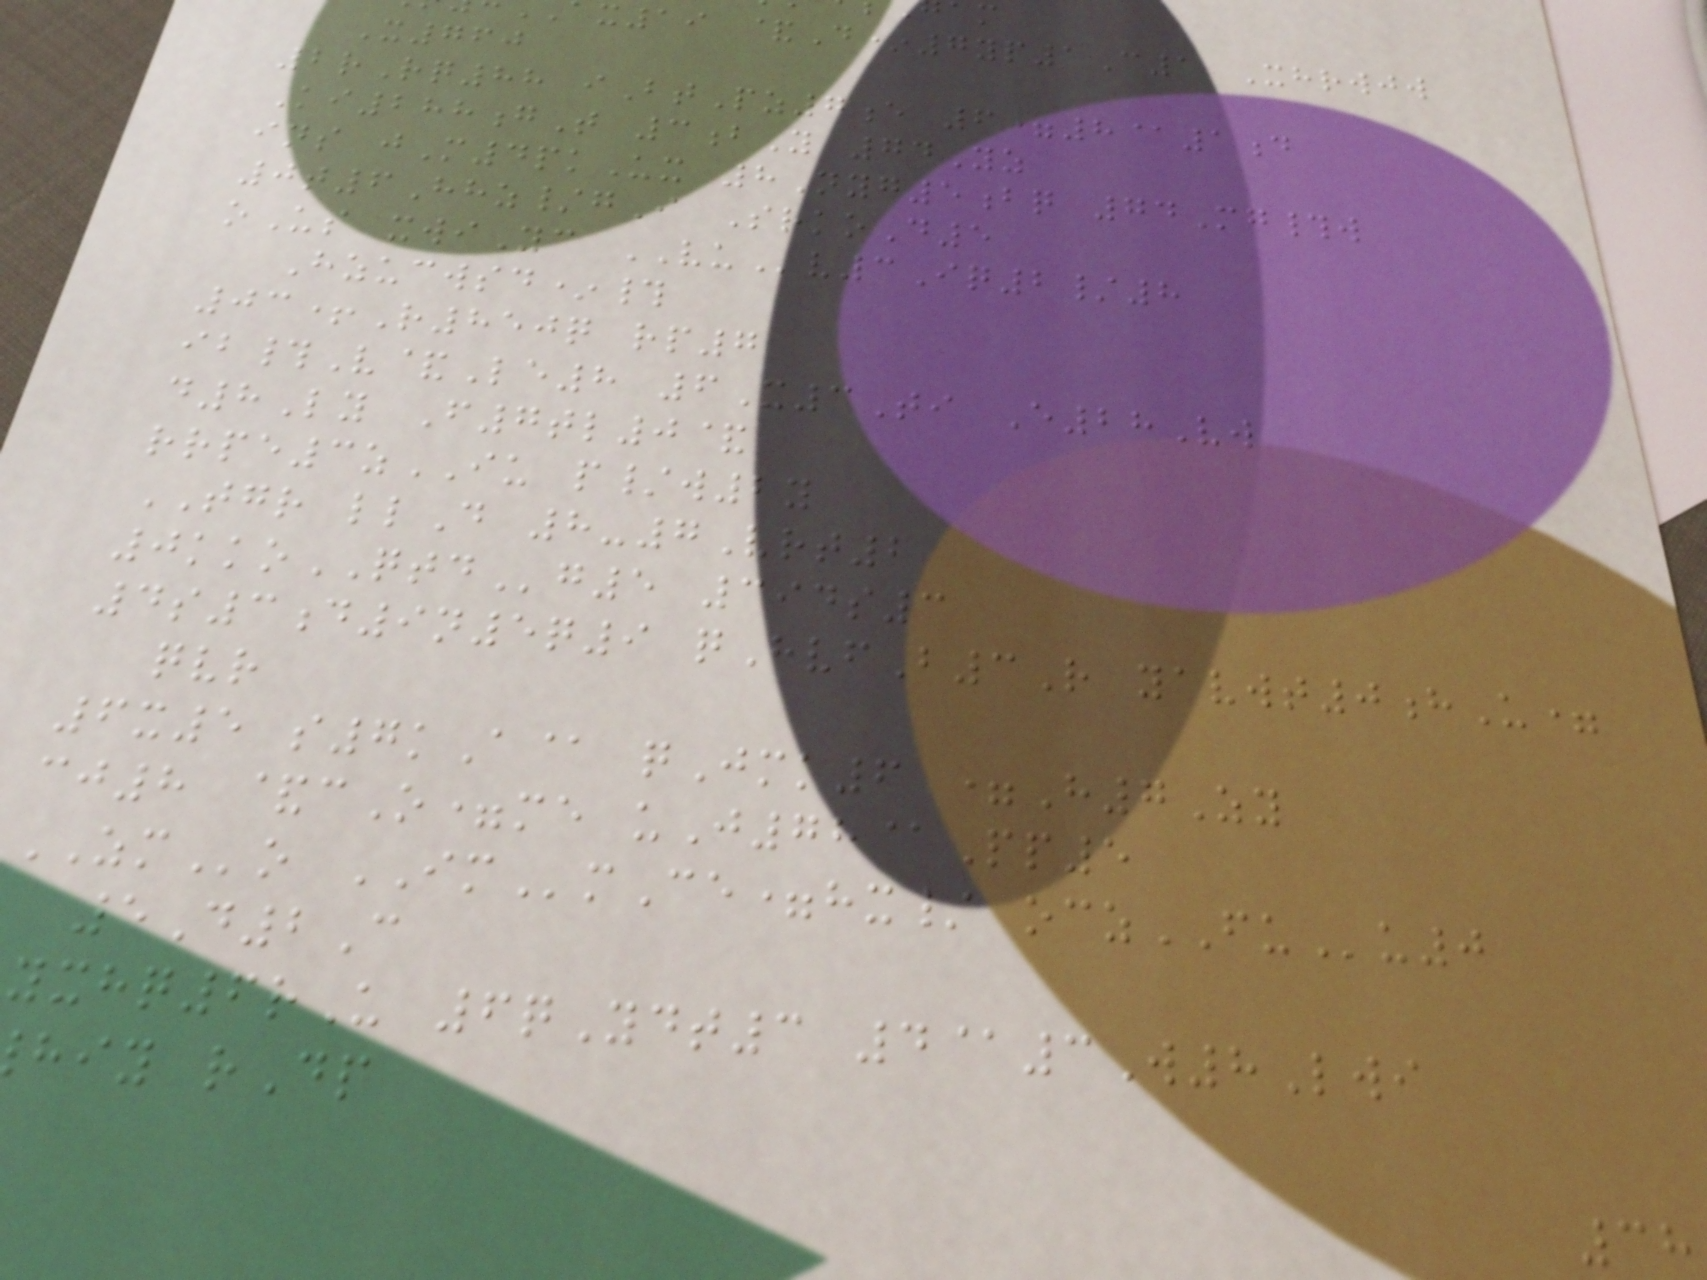x19 &D*7yp1C1 Xhrwjw
X760
2rRq88 iBtPz7e 6=8@1d
Ki288gT 3bY 74Yz
ins jM4pkUx 8Nyg5bq 74Mg#w
0t6Hhz/gI SrkoD5
oUs xwiYc VUv3Iq2/8
Hzucwsd*#
03+R850q rp7
ib#V&Le8 6X3Ti E28Vw
d8Ly F7tl0&
rrpe3zIU p/w2y
TGR llD 8-7Vrt2
0kkoQTDg5 394s3
4s3d9n5q9 qHvfB3R yavwt0hU=
qvr
6x5 s7kA@ qJmk6 =H7Zy
cj8 &cO=me uJ78@Pp5
ZMo IMmCe=hx/ oczFUu0
5D2C
xhq6rU 6qYdt3 4@3W8Lwi
hiy rDp
38
